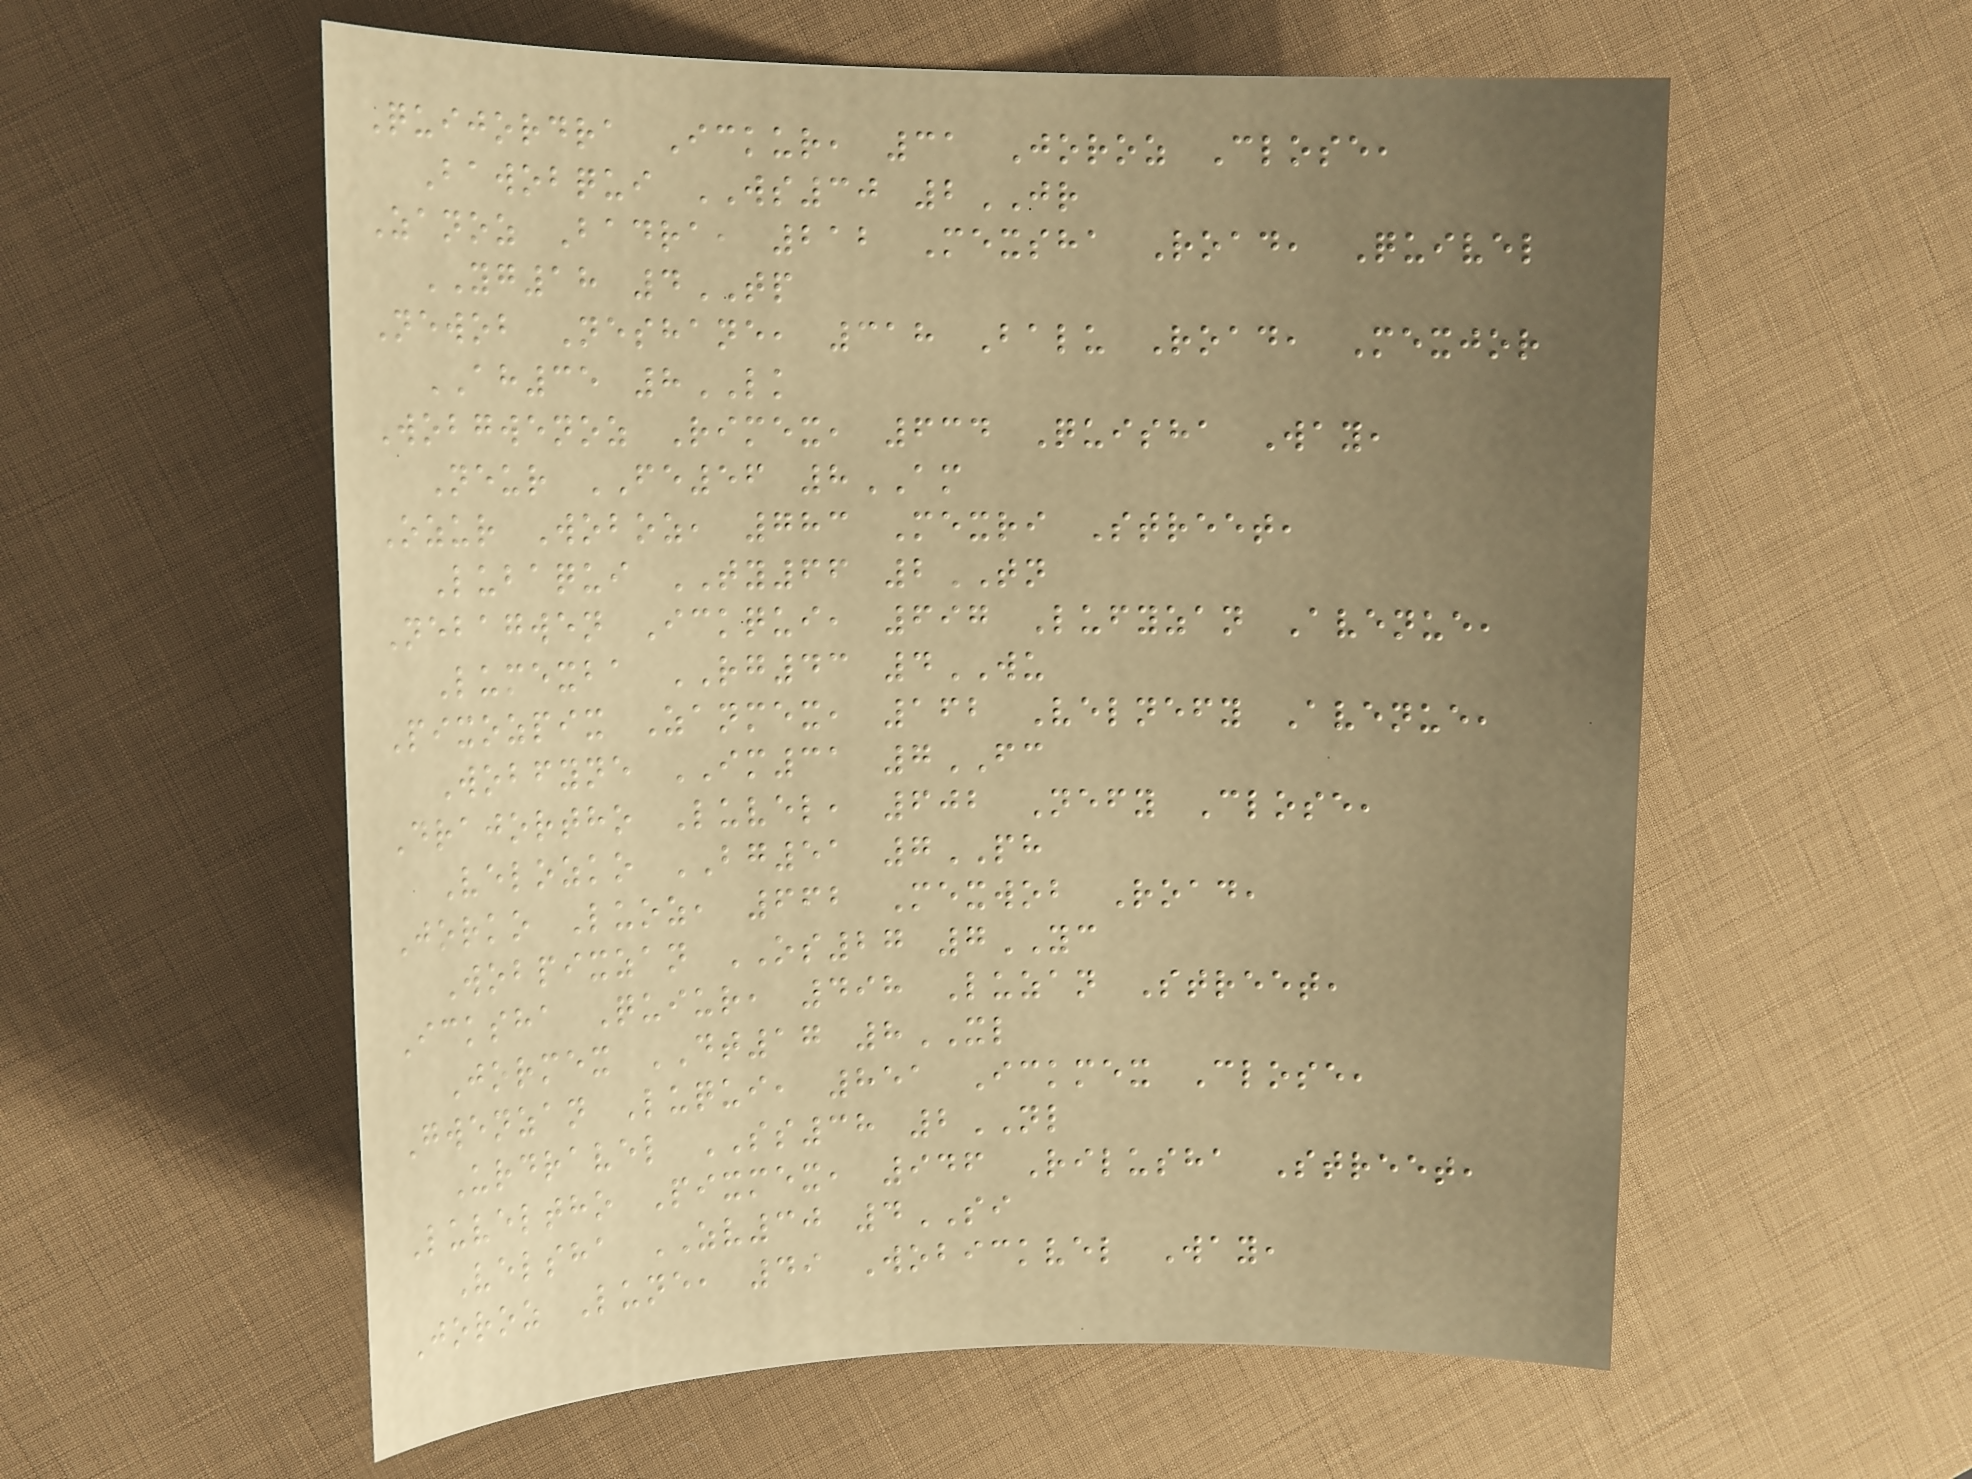Quijordra Ickur, 31 Joroz Close,
Bawobqui WS30 2JR
Zanoz Badra, 212 Mexsha Road, Quivel
YG18 4TP
Newob Neshane, 318 Balu Road, Mexjor
AH35 8LK
Wobgwenoz Rimex, 634 Quisha Way,
Neur FE56 8AM
Ozur Woboz, 783 Mexri Street,
Lubaqui TY66 2TN
Nebagwen Ickqui, 697 Lufyzan Avenue,
Lumexba RG43 4WU
Pixozpix Zanmex, 162 Velnefy Avenue,
Wobfyne IM31 7FC
Drajortho Luvel, 602 Nefy Close,
Velozko BG51 7PH
Jorko Luoz, 662 Mexwob Road,
Wobpixzan OS27 7YC
Icksha Quiur, 498 Luzan Street,
Jormex DT17 8XL
Gwenzan Luqui, 851 Ickmex Close,
Urdravel SS38 2NL
Luveltho Pixmex, 946 Rilusha Street,
Velsha ZV30 4SI
Joroz Lune, 49 Wobickvel Way,
